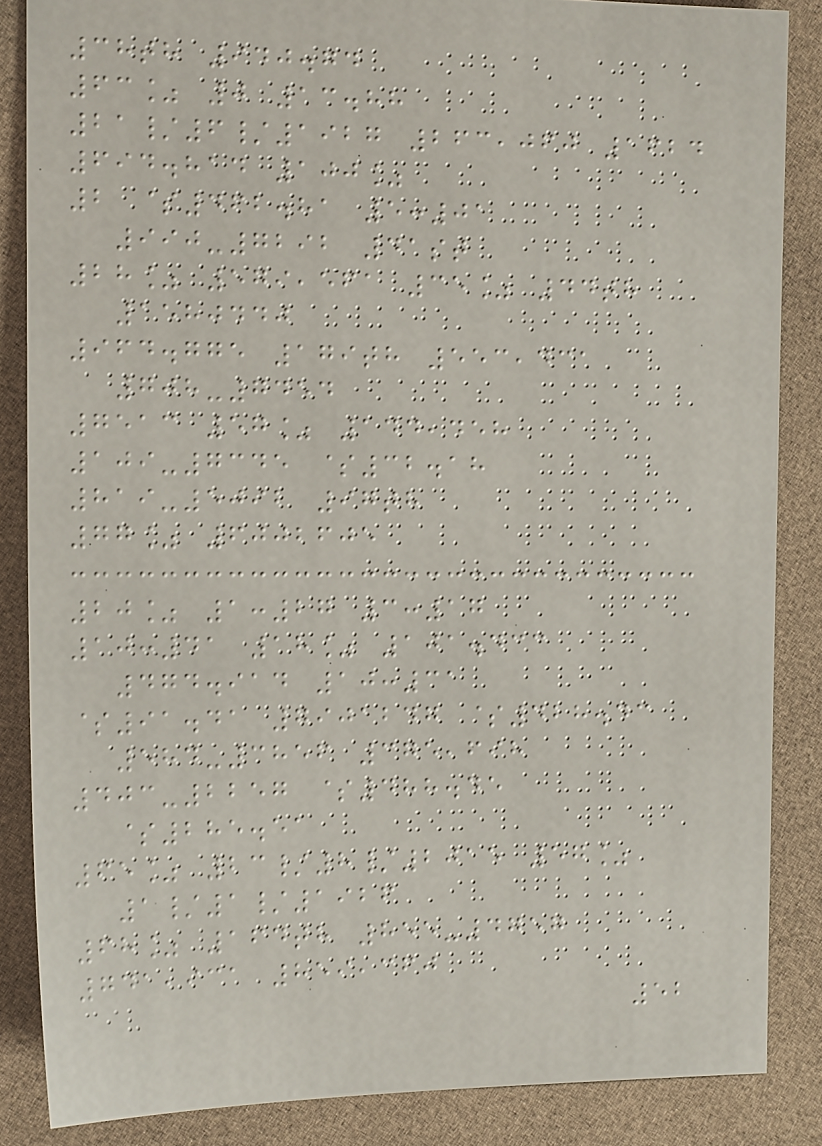38th 940.74
63% 0 13.88
21/6/1927 263,060 1624
694.814 100%
2 $462.81 5:01
990-7292 41st
28% 579,561 35% 44th
1580440
964.775 179th 553,431
708-7454
7513 57% 144,458
109-7345 $32.18
819-5092 97th
77% 6002605
20% 1:27 3:17
10:41 18% 101.433
474.914 10:31
$91.41 7901247 $428.43
584-3856 375,698
403-2257 $488.45
$285.51
65% 23/8/2015 57%
1/1/1926
68% 164th 855-4757
741,931 859,360
52
